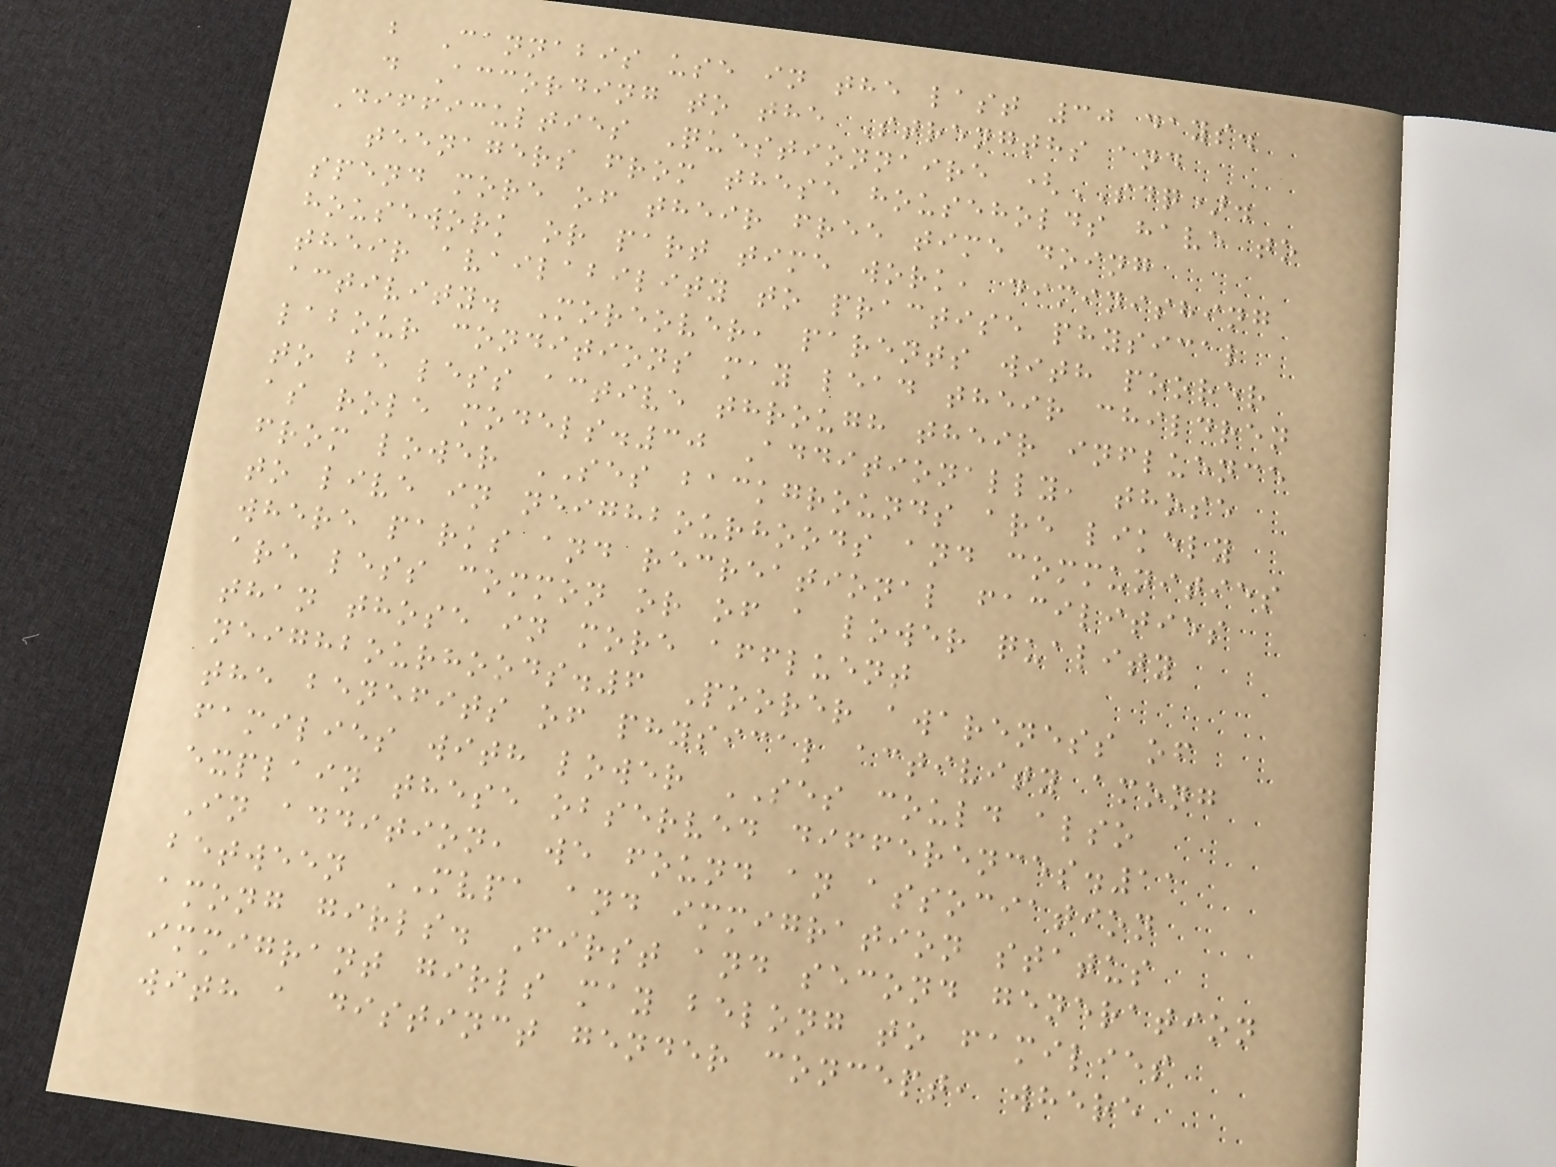b Cannabis use in the last 30 days.
d According to the Strengths and
Difficulties Questionnaire (SDQ).
teenagers from these households have to
spend more of their free time doing
housework or part time work, diminishing
their availability to practise physical
activity. Moreover, parents with poorer
labour conditions may lead their children
to be less active through their influence
as role models.30 Additionally, those
from lower SES backgrounds are likely
to live in neighbourhoods and communities
where parks and recreational facilities
are less common or of a lower quality
than those in more affluent
neighbourhoods.6 Poorer awareness of
the benefits of physical activity among
families with lower SES could also
explain these observed differences.11
In addition, we found an association
between MVPA and immigration status
among girls. First and second generation
immigrant girls may belong to families
with a distinct gender concept, where
